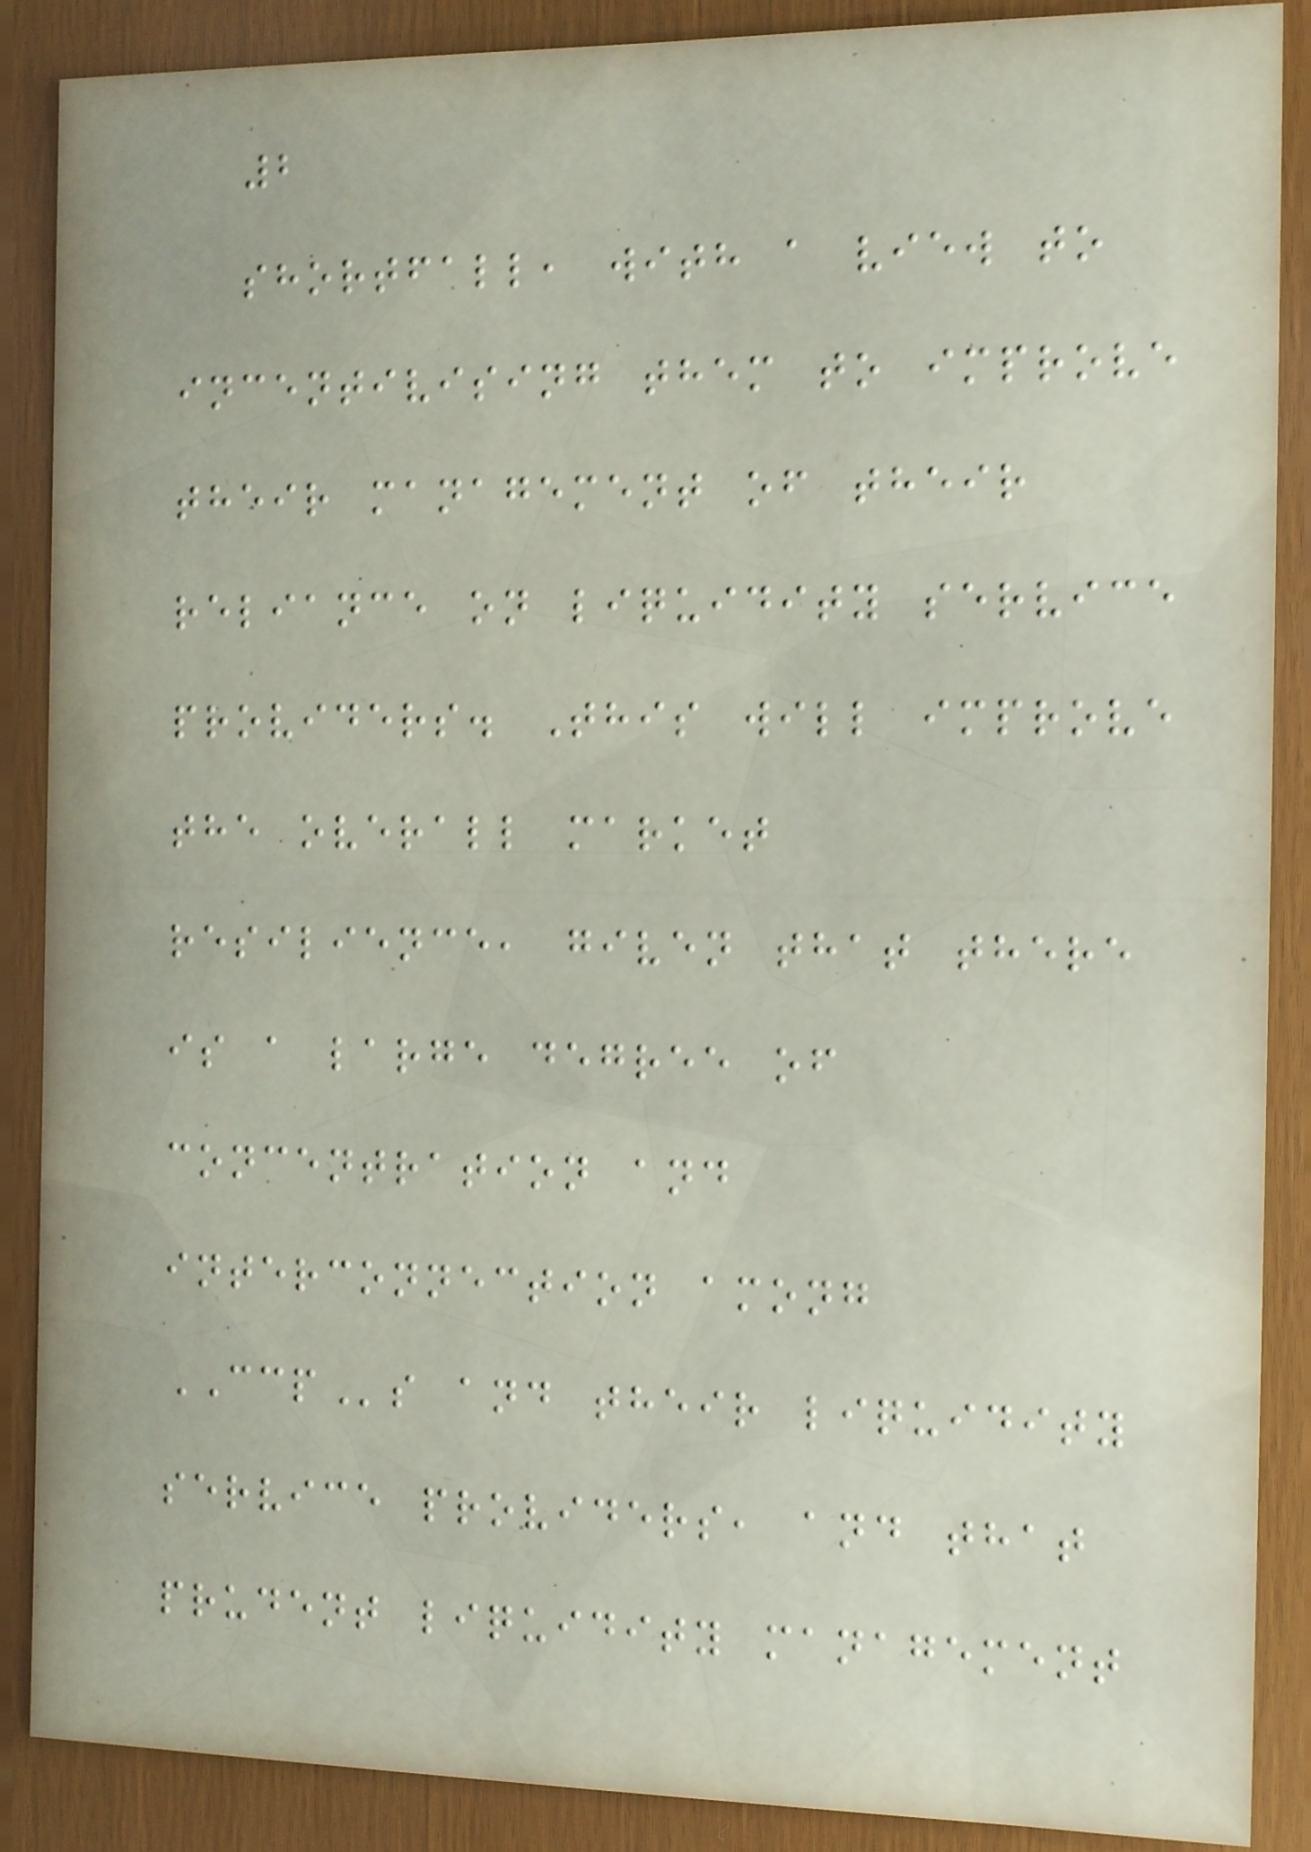2
shortfall, with a view to
incentivising them to improve
their management of their
reliance on liquidity service
providers. This will improve
the overall market
resilience, given that there
is a large degree of
concentration and
interconnection among
CCPs and their liquidity
service providers, and that
prudent liquidity management
